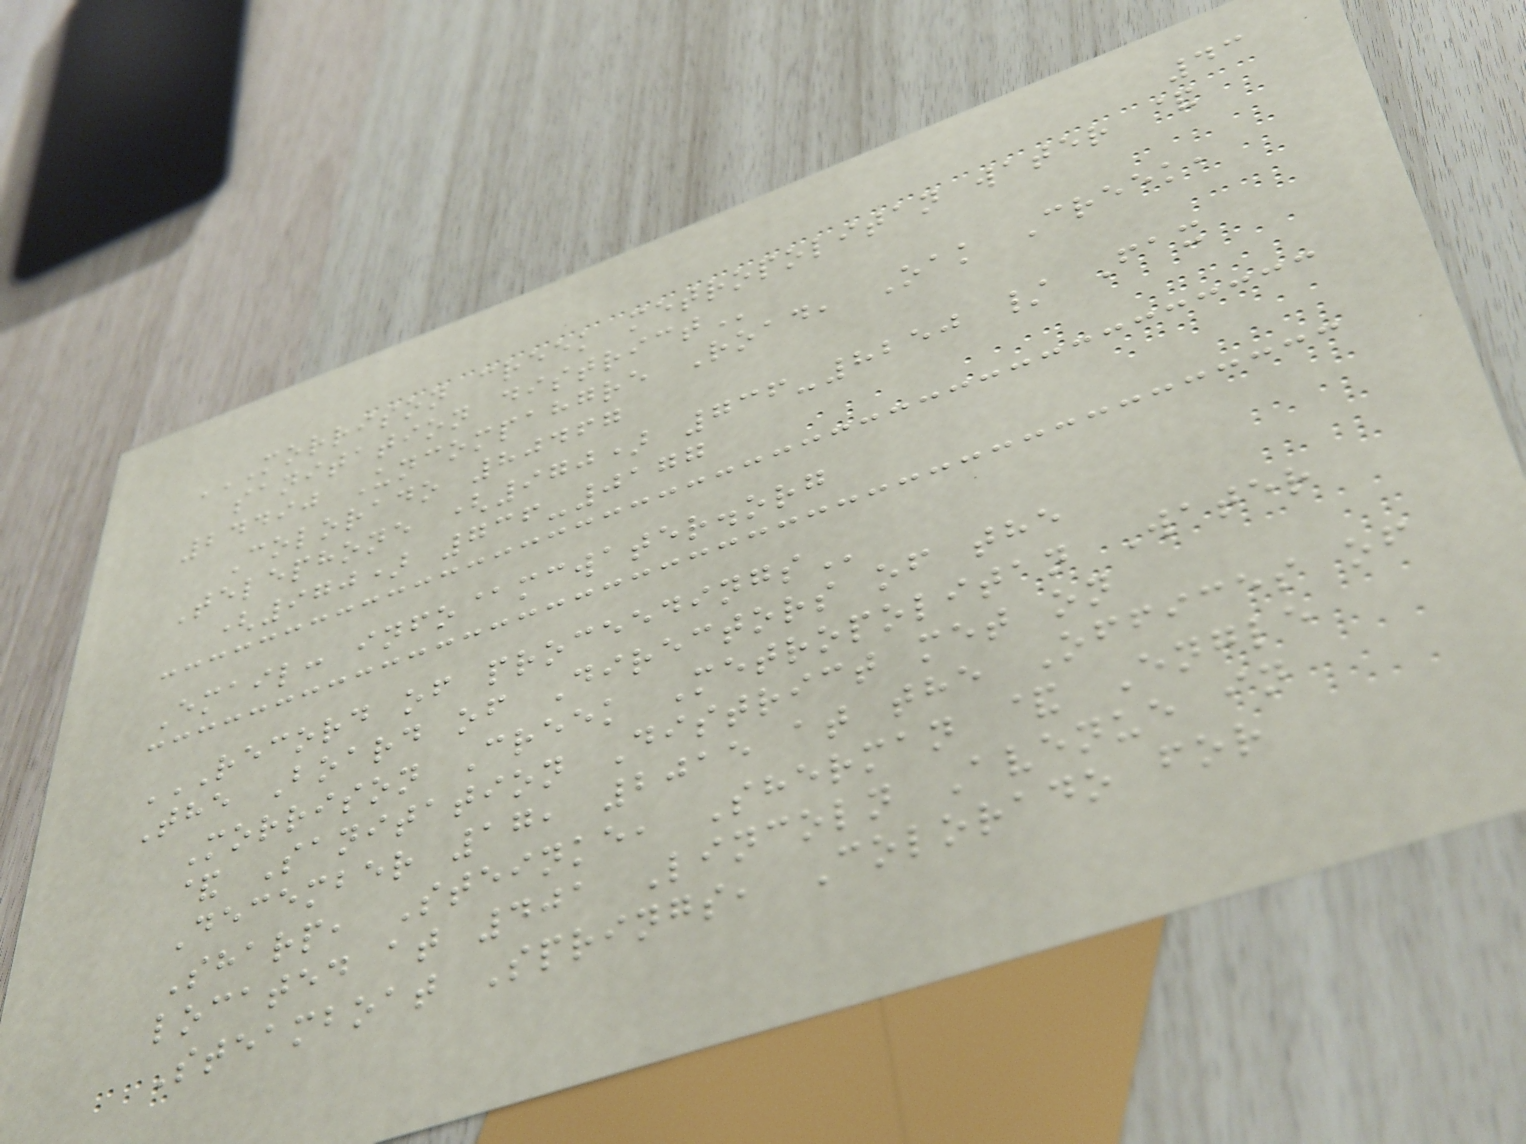43
MORRISON CREEK METROPOLITAN WATER &
SANITATION DISTRICT
24490 Uncompahgre Road, Oak Creek,
Colorado 80467
Telephone (970) 736-8250 / Fax
(970) 736-0177
Email: info@mcwater.org
RECORD OF PROCEEDINGS
The Board of Directors of the
Morrison Creek Metropolitan Water
& Sanitation District met on
December 17, 2015 at the Offices of
Sharp, Steinke, Sherman & Engle
located at 401 Lincoln Avenue in
Steamboat Springs, Colorado for
